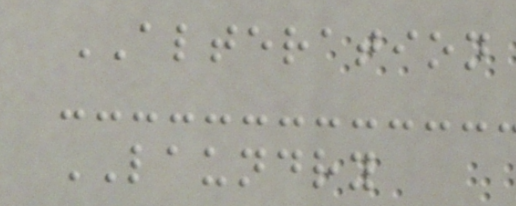ALTERATION
LAUNDRY
